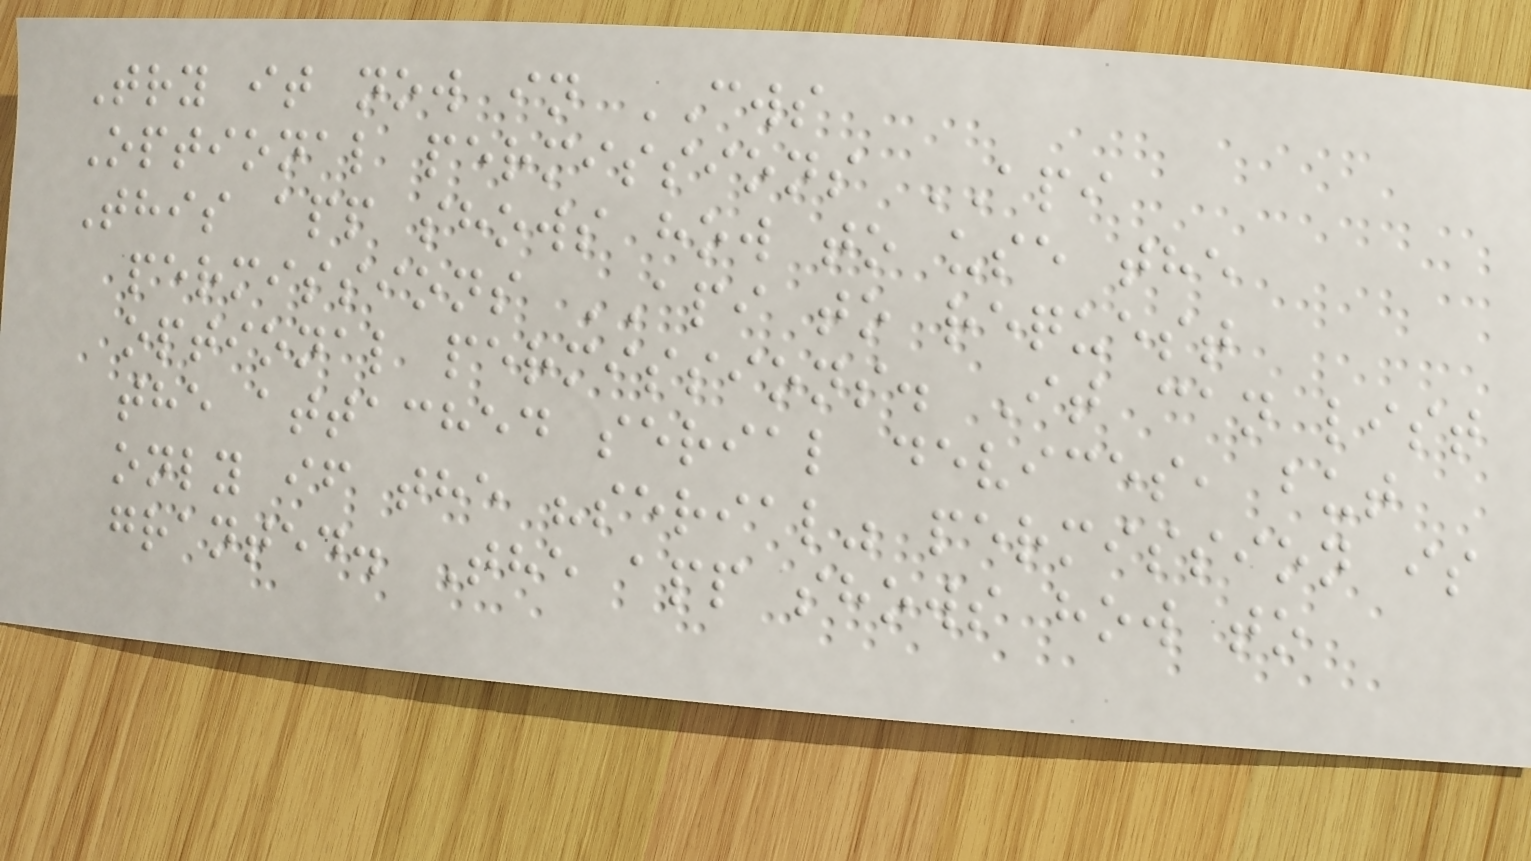Try it now in CWS
Optional permissions API
This app shows how to use the
permissions API to request
optional permissions. It can list
the attached serial devices, but
only if the "serial" permission is
granted. The app shows how to
